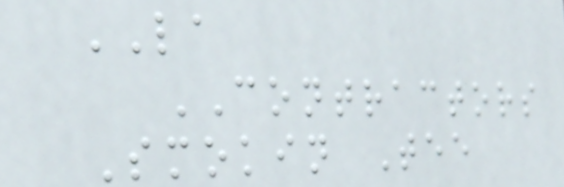LA
CONTRACTORS
Smokin Tee
